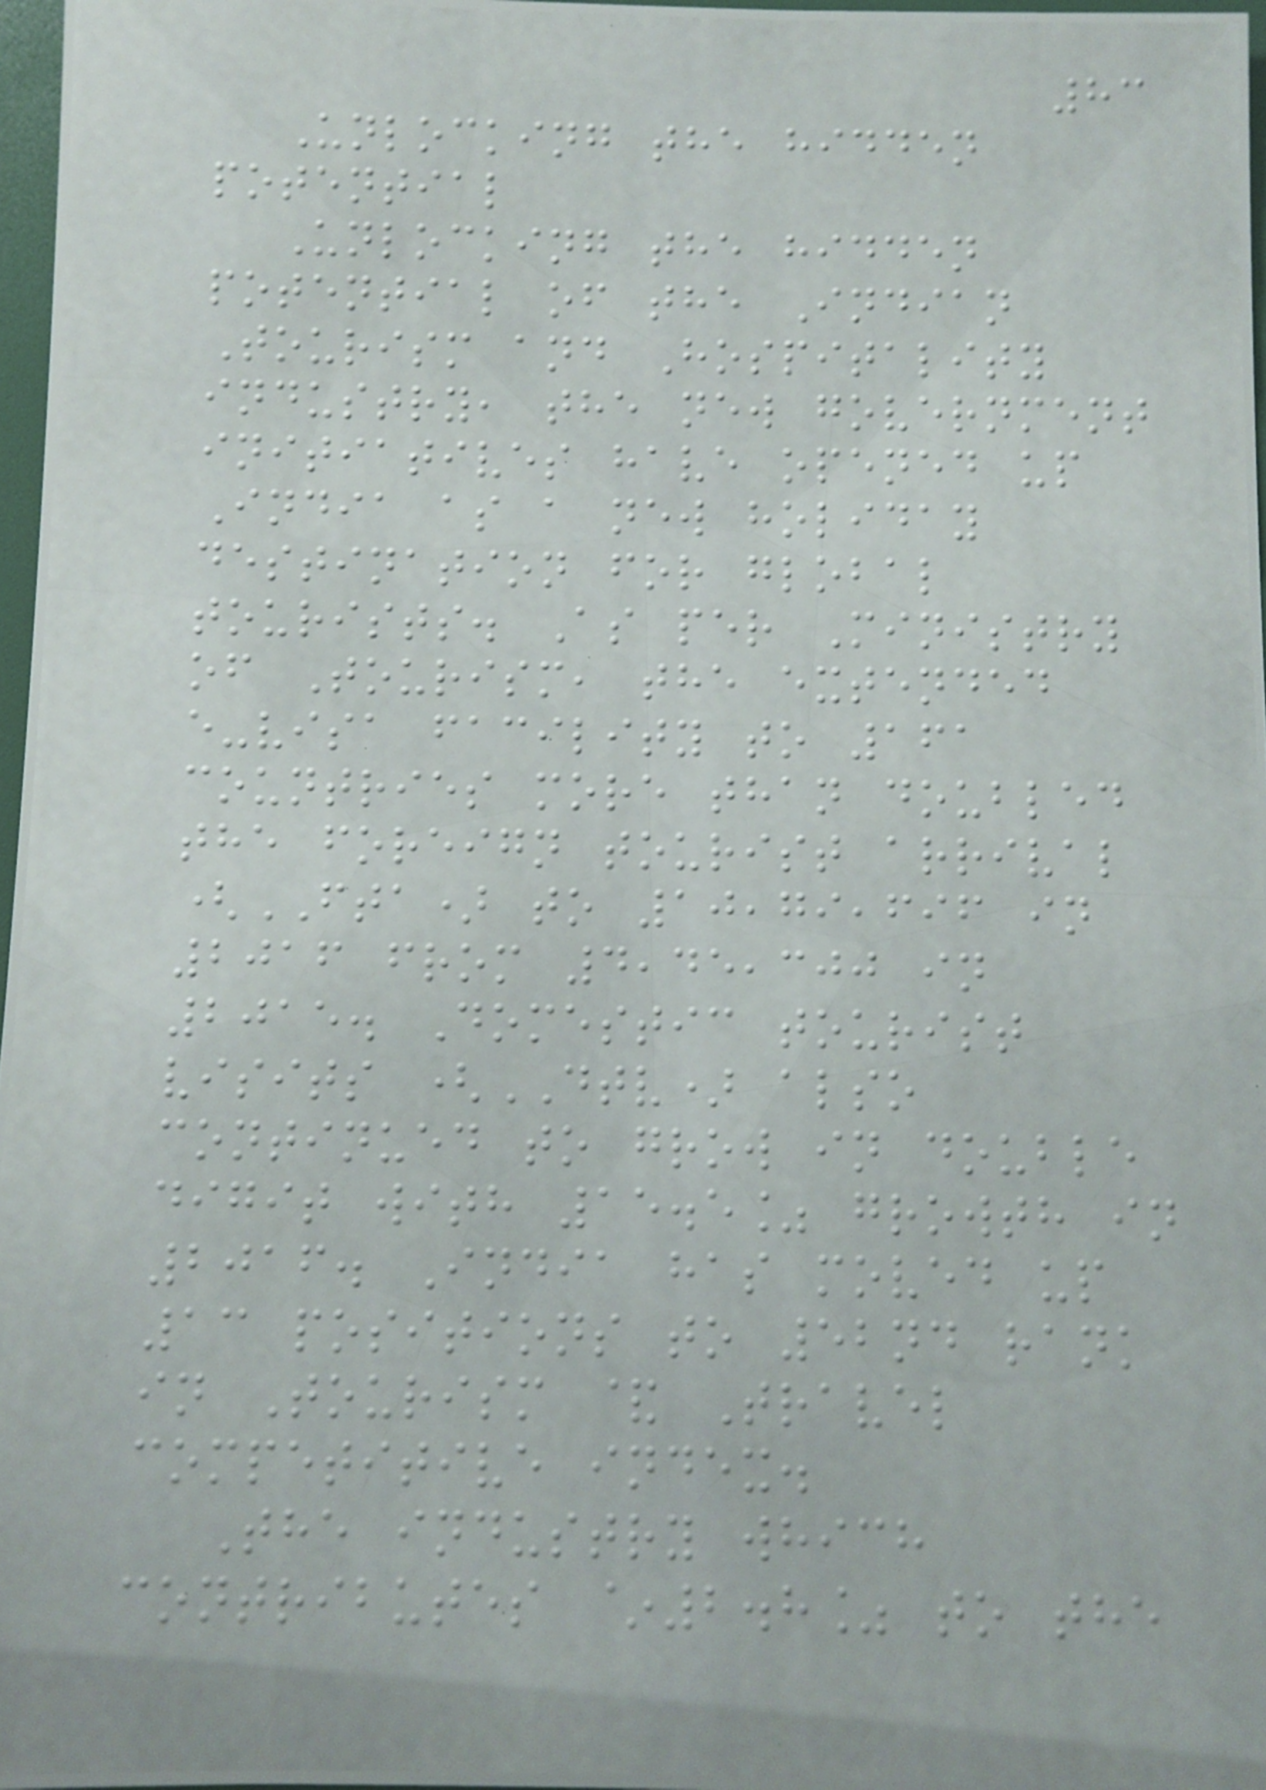83
Unlocking the hidden
potential
Unlocking the hidden
potential of the Indian
Tourism and Hospitality
industry, the new government
initiatives have opened up
India as a new holiday
destination for global
tourists. As per Ministry
of Tourism, the extended
e-visa facility to 161
countries more than doubled
the foreign tourist arrival
(FTA) to 10,79,696 in
2016 from 4,45,300 in
2015. Domestic tourist
visits (DTV) also
continued to grow in double
digit with 15.5% growth in
2016. India has moved up
13 positions to 52nd rank
in Tourism & Travel
competitive index.
The industry which
contributes ~2.8% to the
